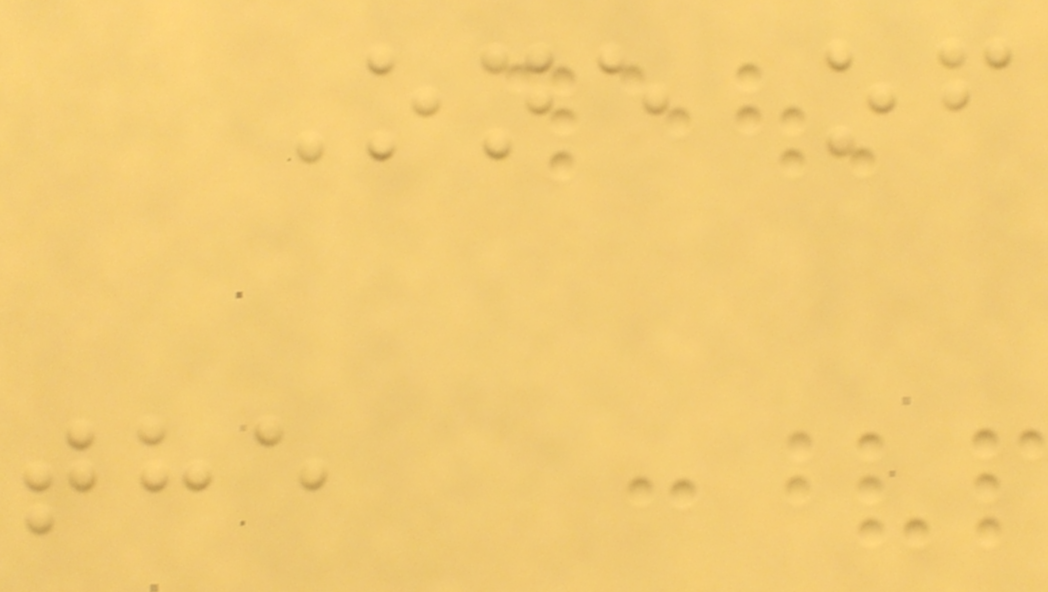One of
the
